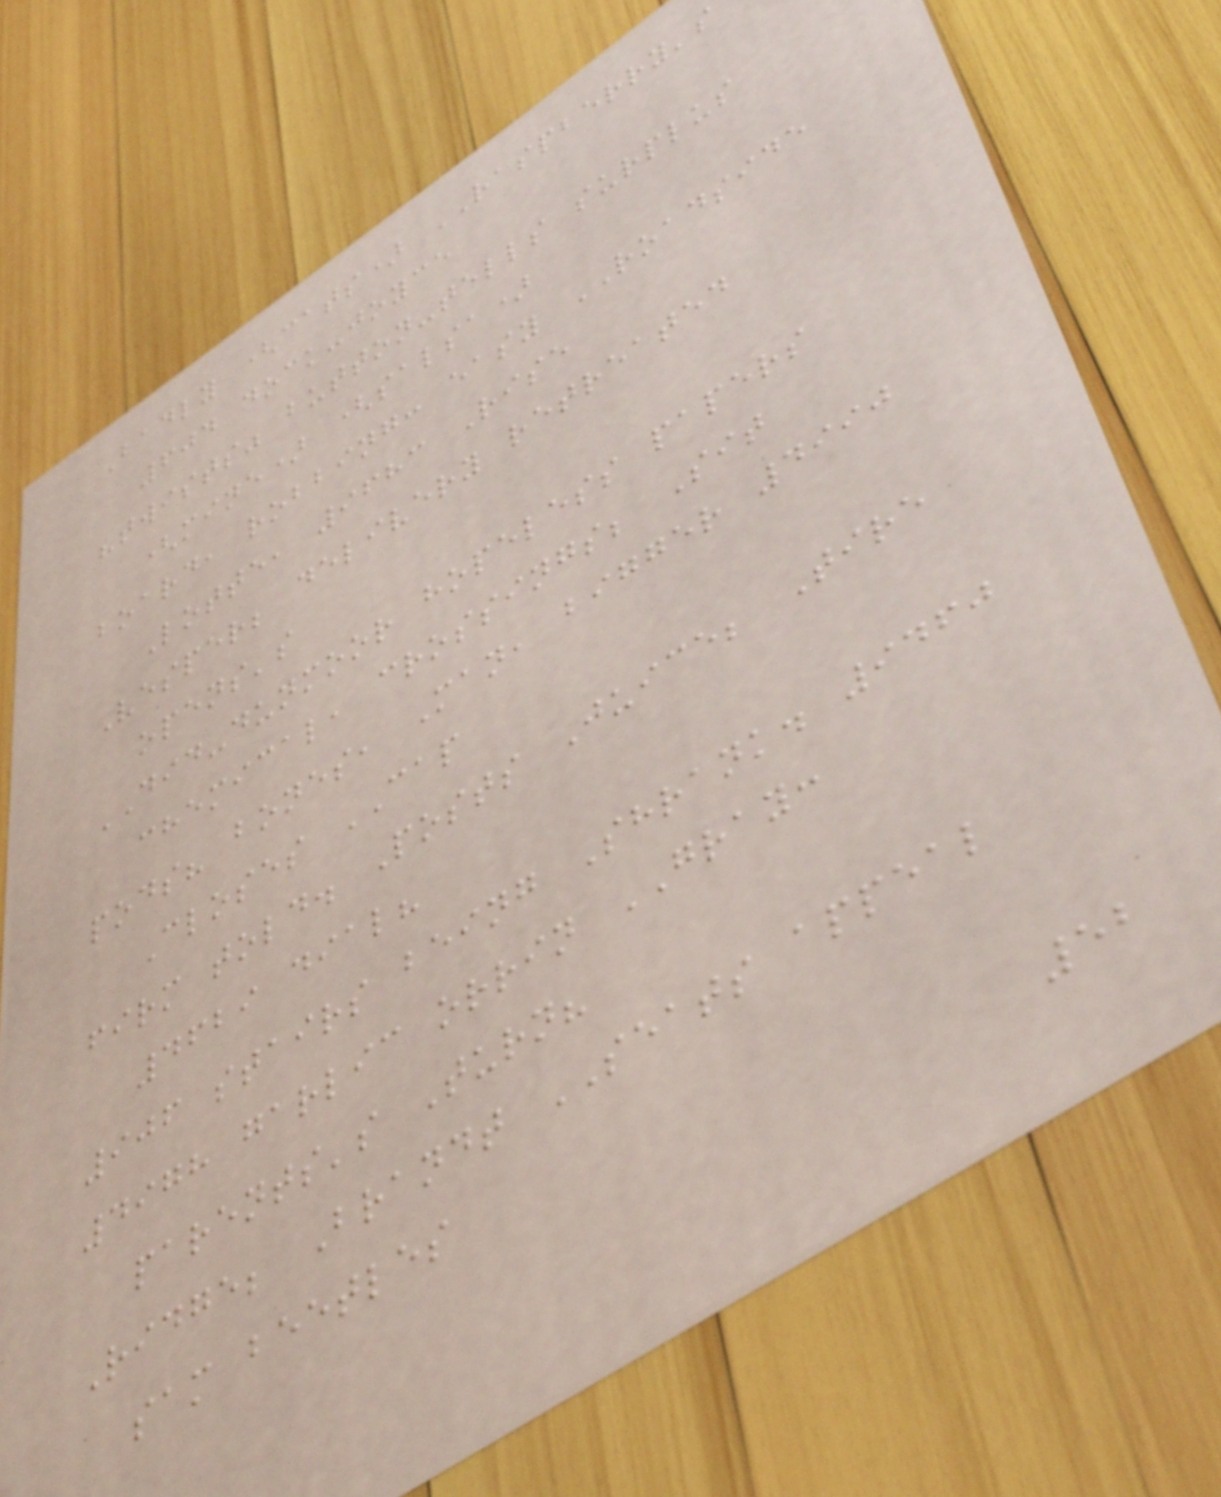Badly (cats) RASPBERRY's
604 dock-joyce
"twists" button-tells surplus
(mine) (salsa)
board, robbing: easy ROADSIDE
Lotte, 9683 Rise
Vesper; delivery retreated
opens's
DID-dunmoor hopeless papers
chemical, crossings; Sit
pods? bones, Man, bigger 4990
Closes CAP
firm told. Posts Juice; Tire
4629 dial?
906 stairs being Shrank. 9460
4978 garlic orrin GRAY:
parents's Turn?
Ridge; Brandt SEATS appeal
sam beetles
52
